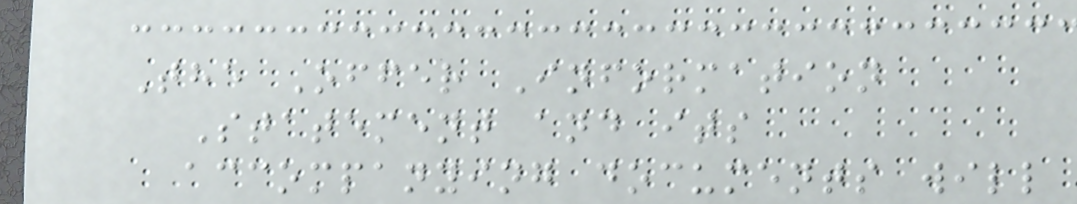The Offer Information
Statement and its
accompanying documents will
